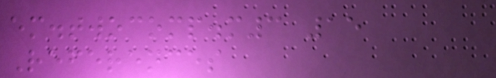em.twocomp.m3 15
References
